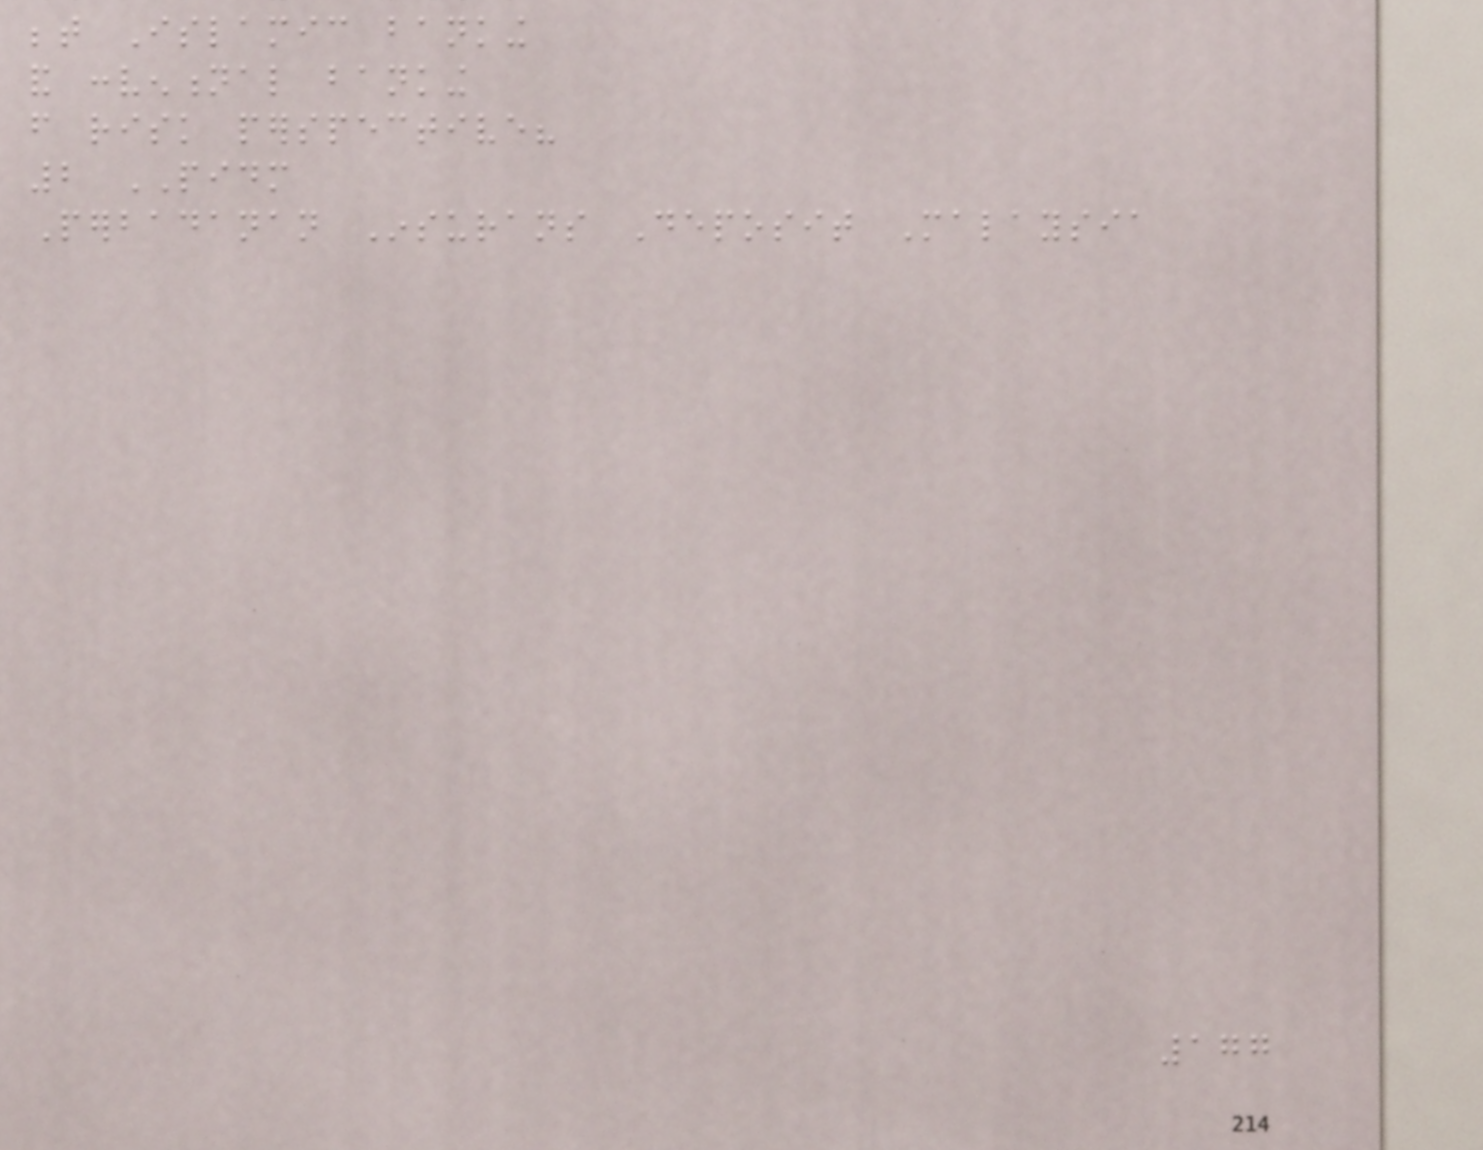between Islamic banking
and conventional banking
from risk perspective?
2 PIDM
Perbadanan Insurans Deposit Malaysia
177
